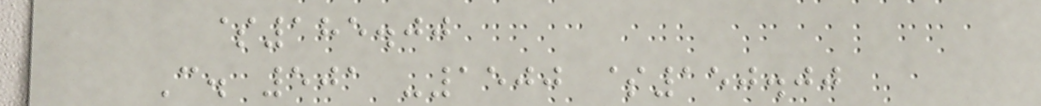$185.00
C. 501 -1500 $150.00
